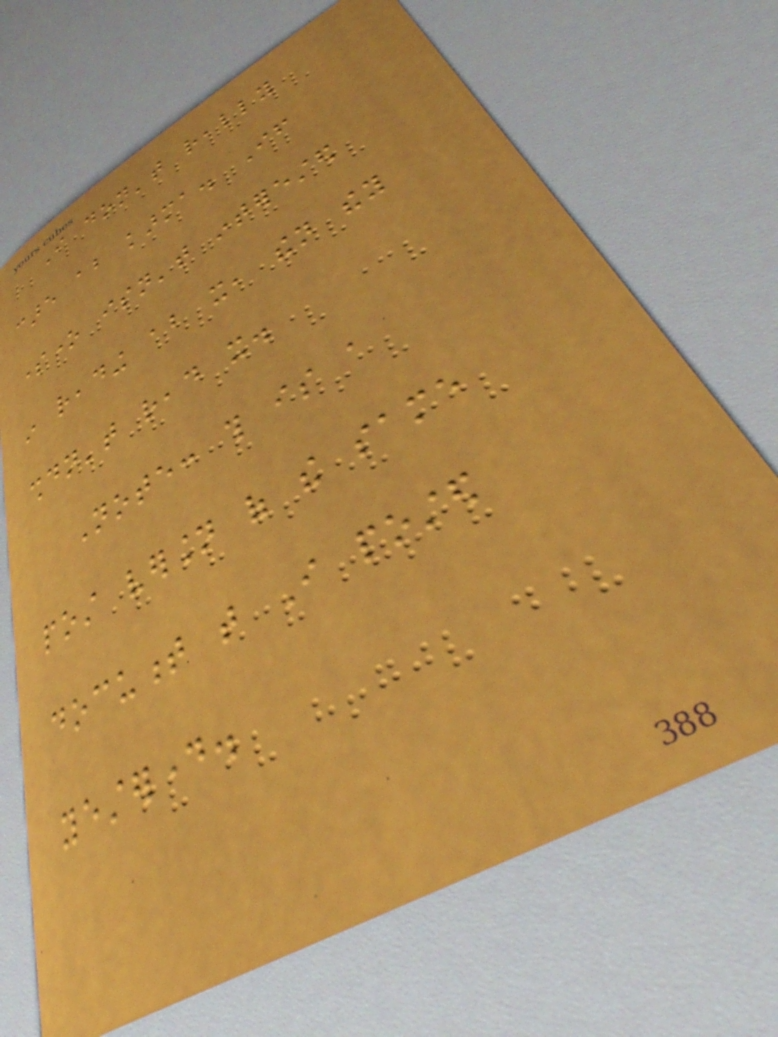I don't really
care about karma. If
someone isn't interested
in reading about it, then they
shouldn't read it.
Note: this is a
post version of the same
document that I posted
yesterday.
